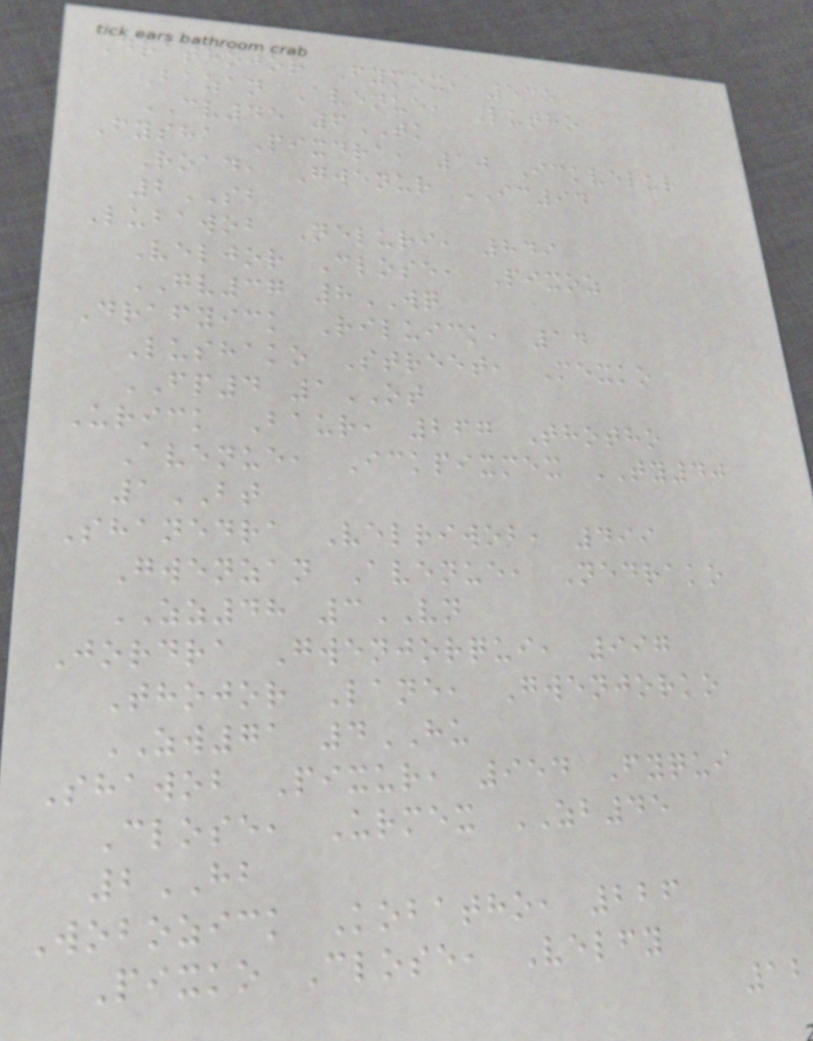Drathojor Fymex, 535
Bazan Avenue, Lutho
CV45 6TK
Fysha Pixdra, 10 Ickvelur
Road, Gwenur IC94
2SB
Lubawob Neluri, 849
Veljor Close, Pixoz
GV37 8WQ
Drafyick Riluick, 14
Lushako Street, Mexko
FP4 1OT
Urick Baur, 267 Thotho
Avenue, Ickpixmex TY40
1BT
Shanedra Velriwob, 499
Gwenzan Avenue, Nedrako
ZZ48 3VN
Jordra Gwenjorqui, 997
Thojor Lane, Gwenjorko
ZW71 4HU
Shawob Pixur, 954 Fyqui
Close, Urmex ZB45
2HB
Wobozick Kobatho, 226
Pixko Close, Velfy
12
